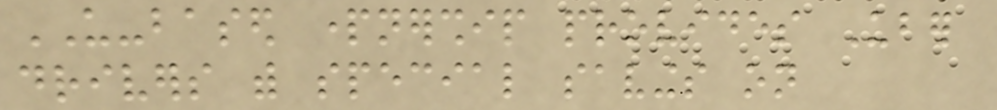US-based partnership provides Uber
drivers with special savings on
